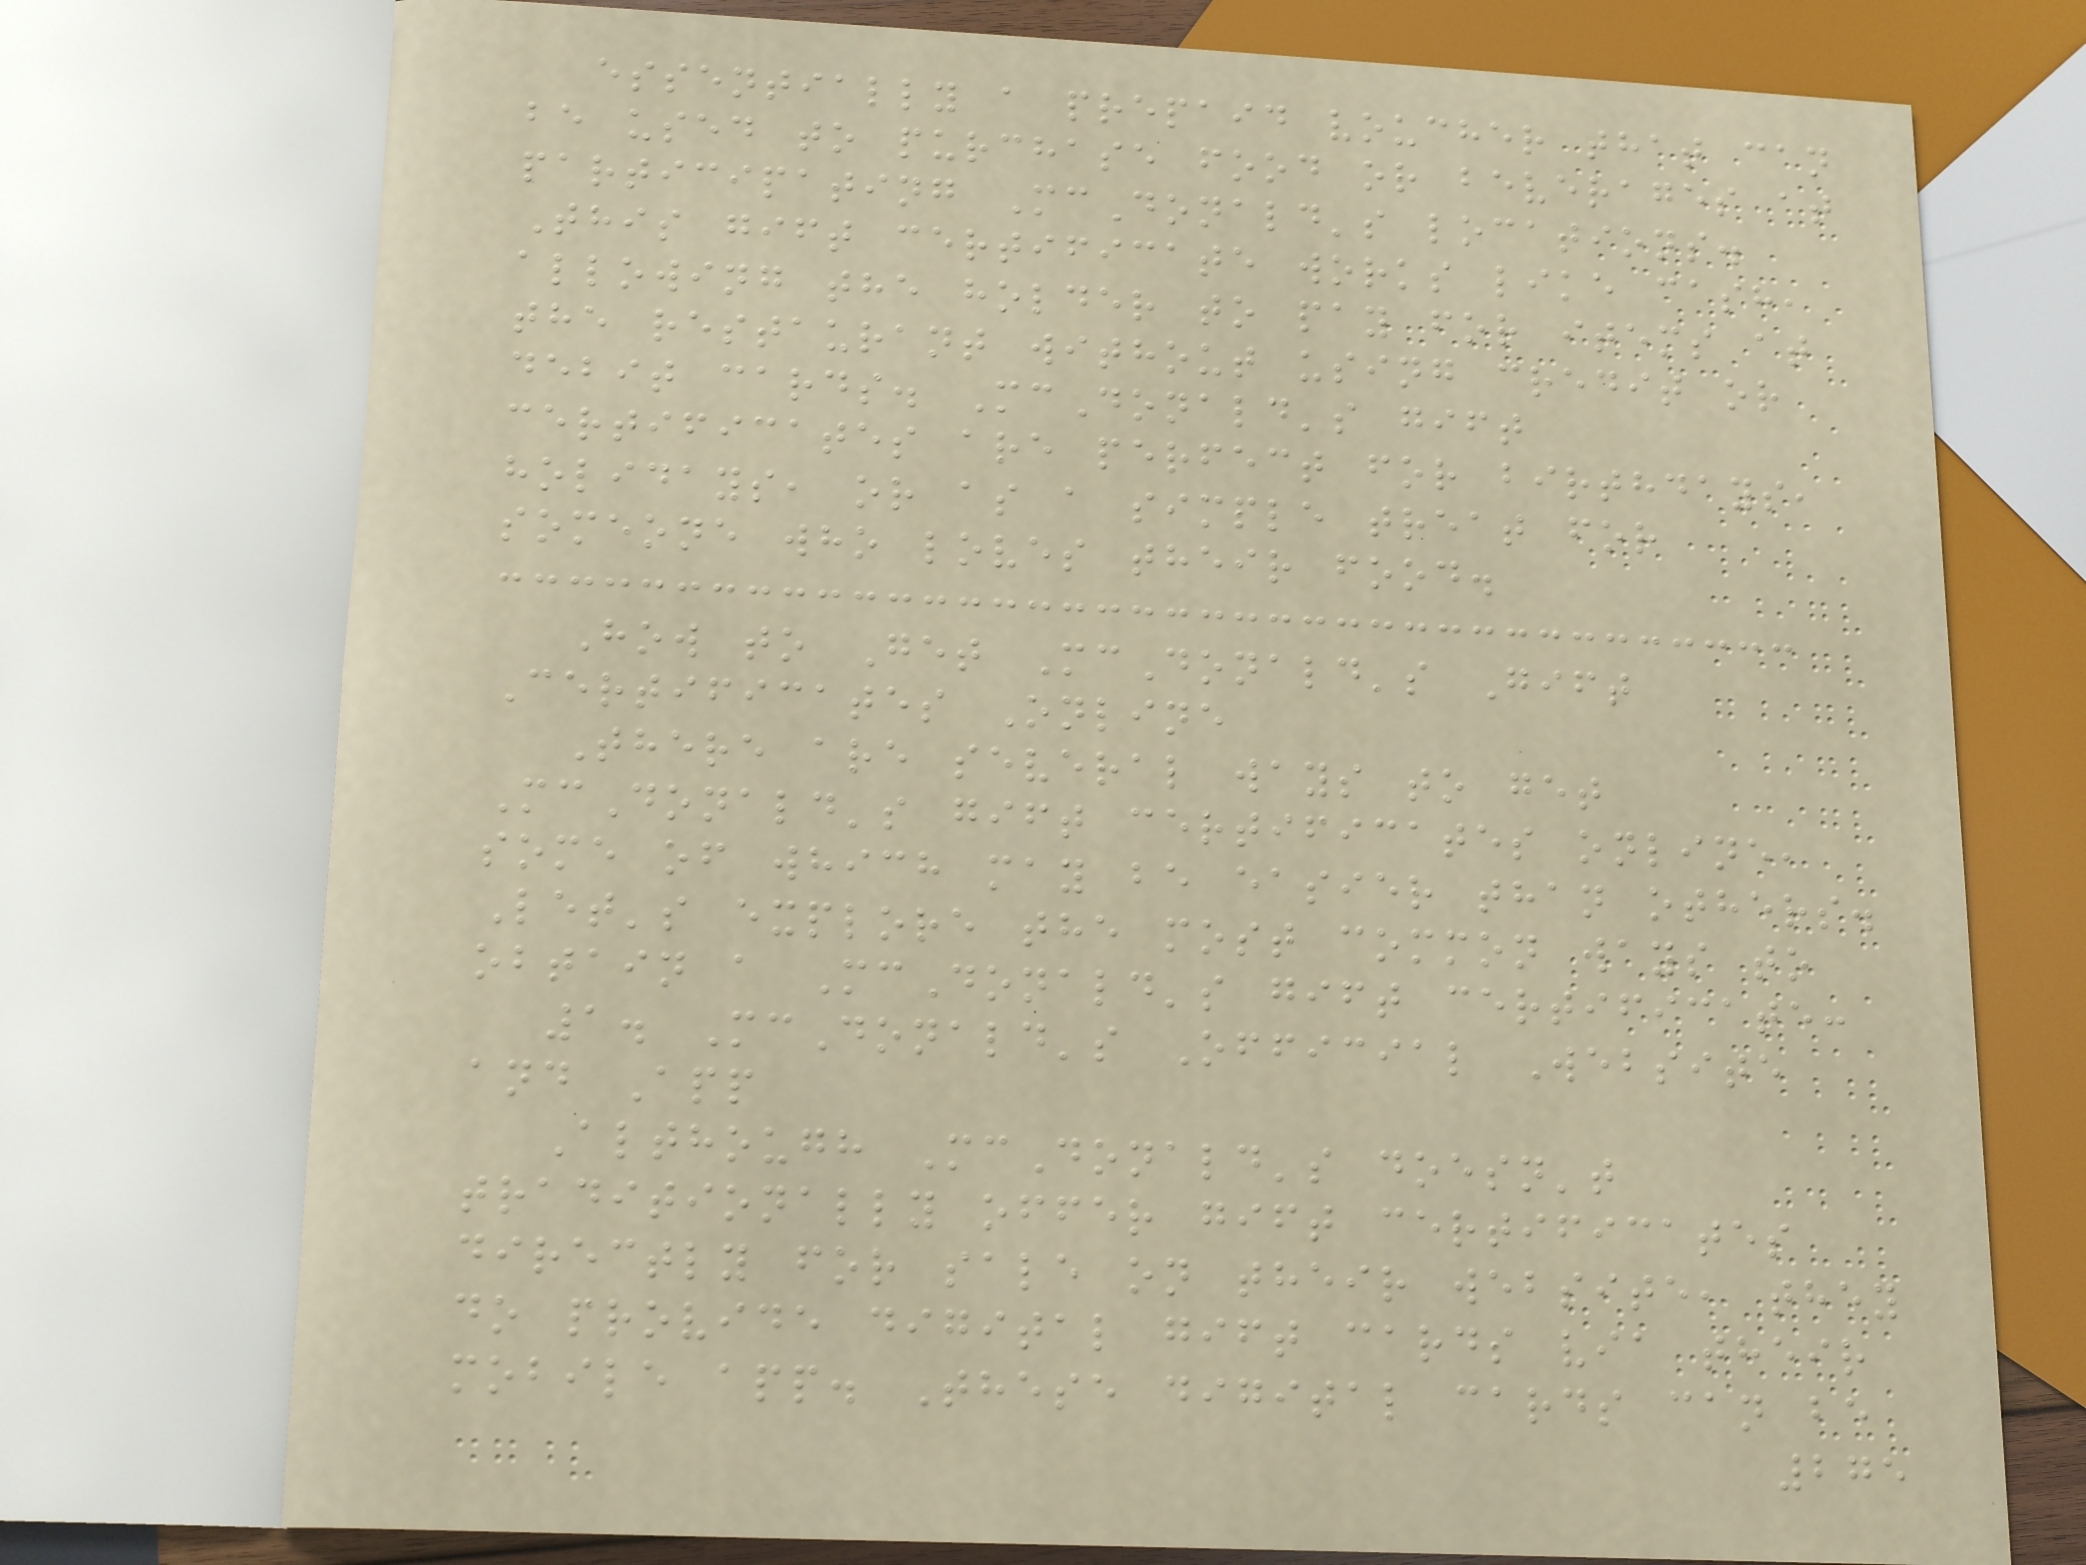essentially a prepaid voucher that can
be used to purchase food or beverages at
participating McDonald's locations.
This gift certificate works like cash,
allowing the holder to pay for items at
the restaurant without using credit or
debit cards. McDonald's gift
certificates are perfect for birthdays,
holidays, or as a simple treat for
someone who loves their food.
How to Get McDonald's Gift
Certificates Online
There are several ways to get
McDonald's gift certificates online,
some of which may be easier than others.
Let's explore the most common ways to
obtain a McDonald's gift certificate:
1. McDonald's Official Website
and App
Although McDonald's doesn't
traditionally offer gift certificates
directly for sale on their website, they
do provide digital gift cards via their
mobile app. These digital cards can be
275
